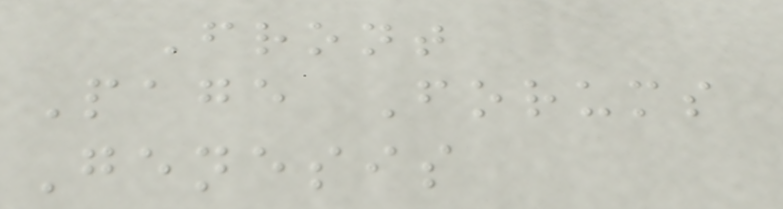Front
Page Forums
Genesis
